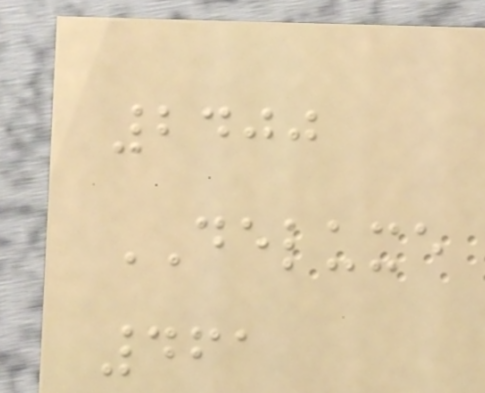2400
DELUXE
461
